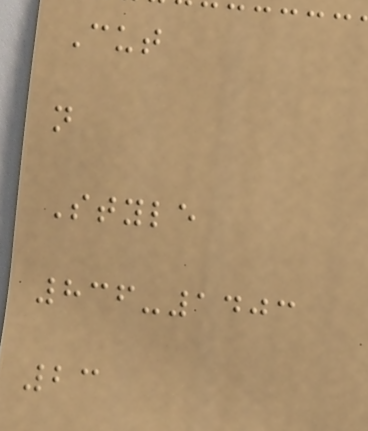Cut
n
Style
836-1403
23
